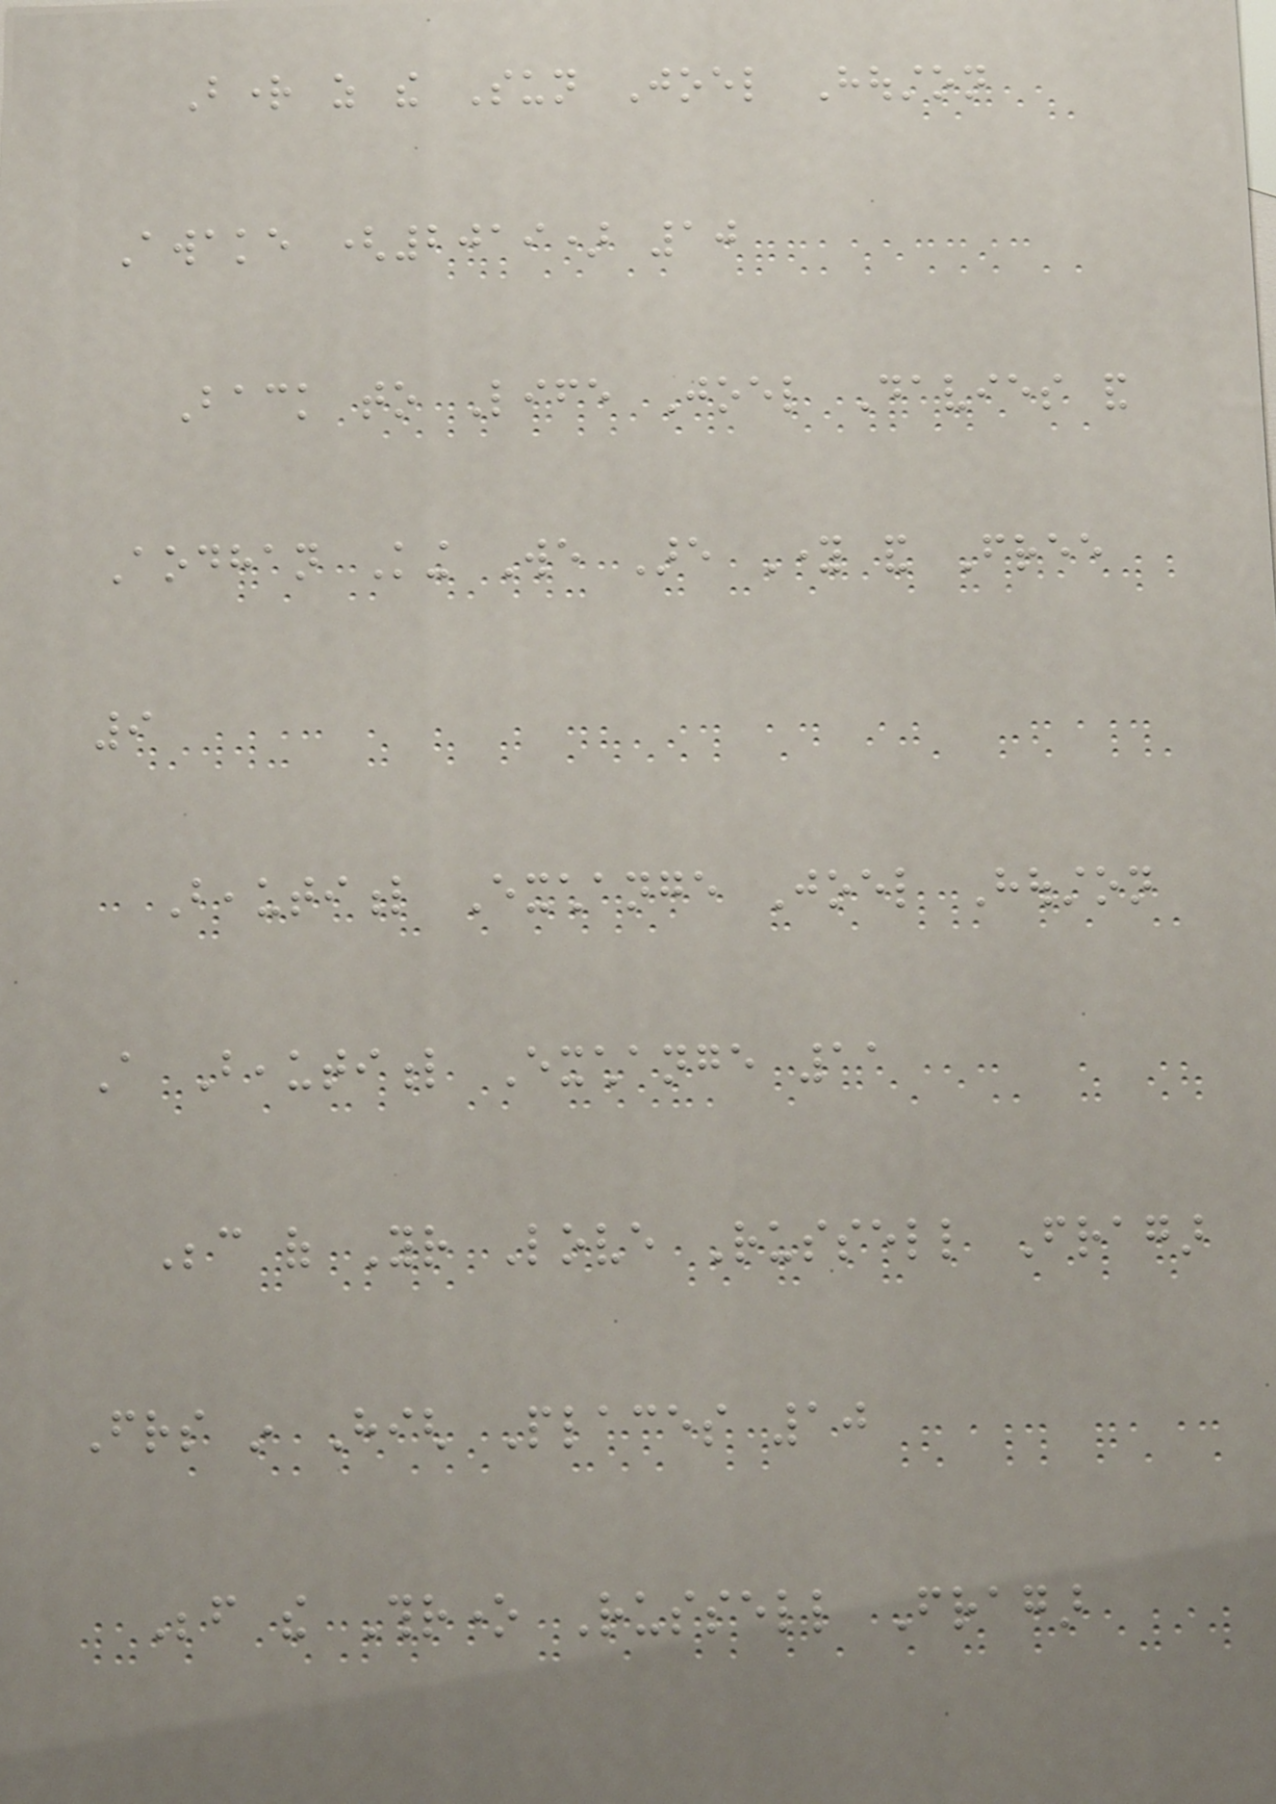Bright as the Sun Joel Houston
Awake (2019) 10
Back to Life Joel Davies and
Aodhan King We Are Young and Free
9
Beautiful Exchange Joel Houston
A Beautiful Exchange 11
Because of Your Love Russell Fragar
Friends in High Places 10
Before the Throne Russell Fragar
